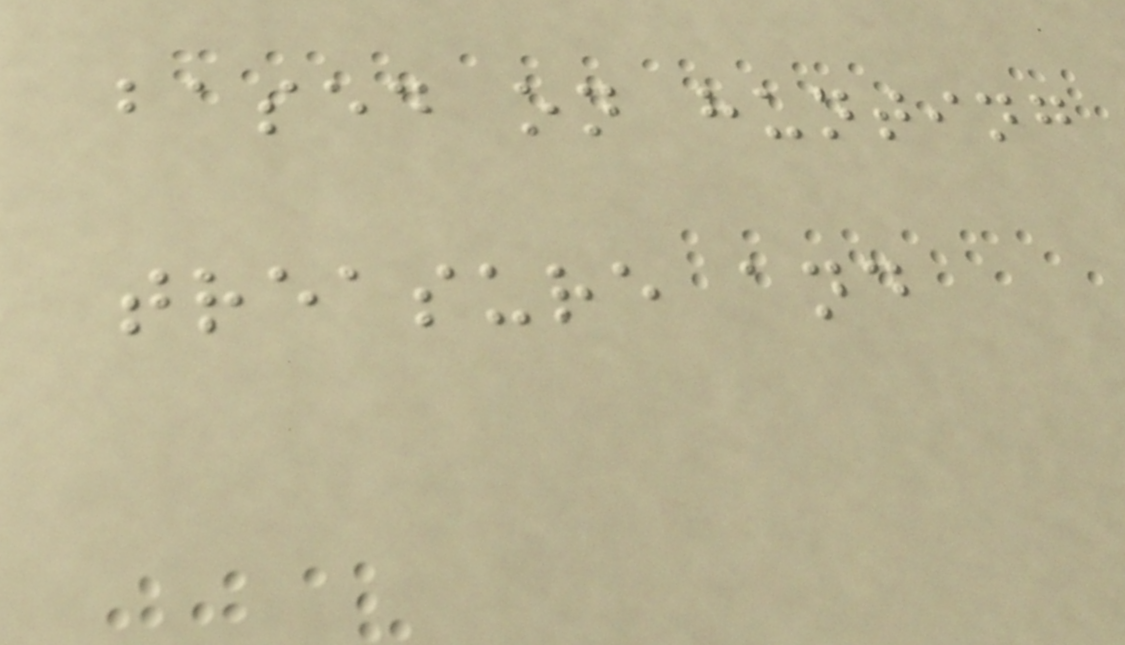based on hunting
treasure and
